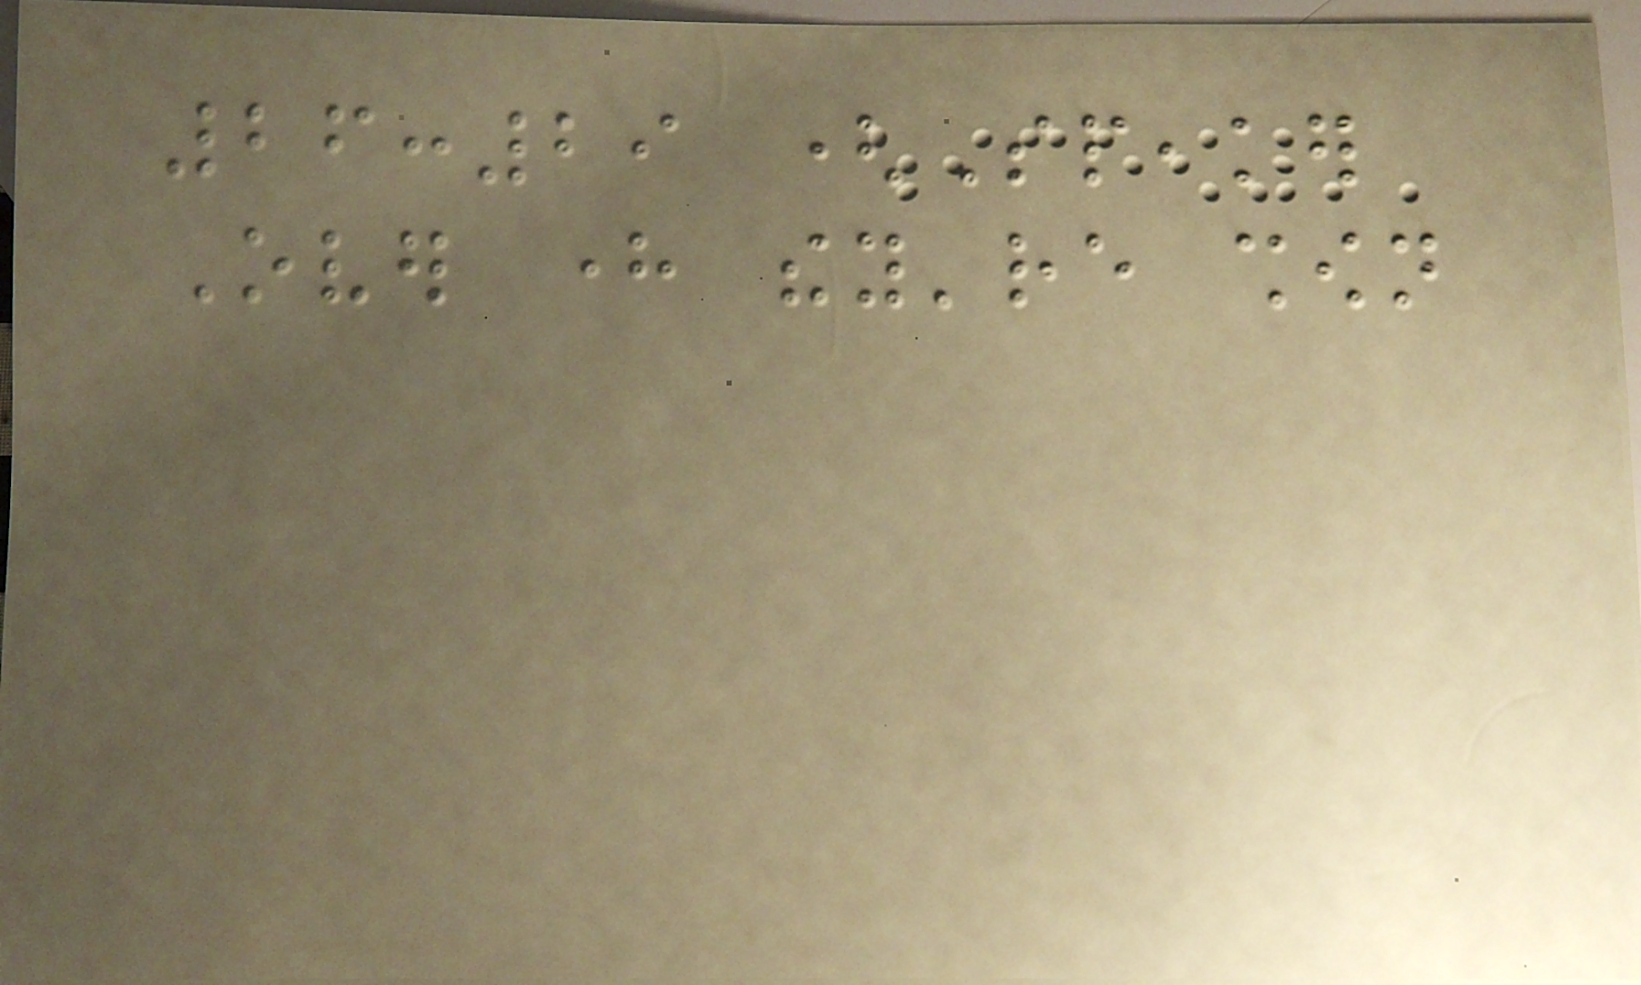26:29 (Speaker
Over here they're shown
